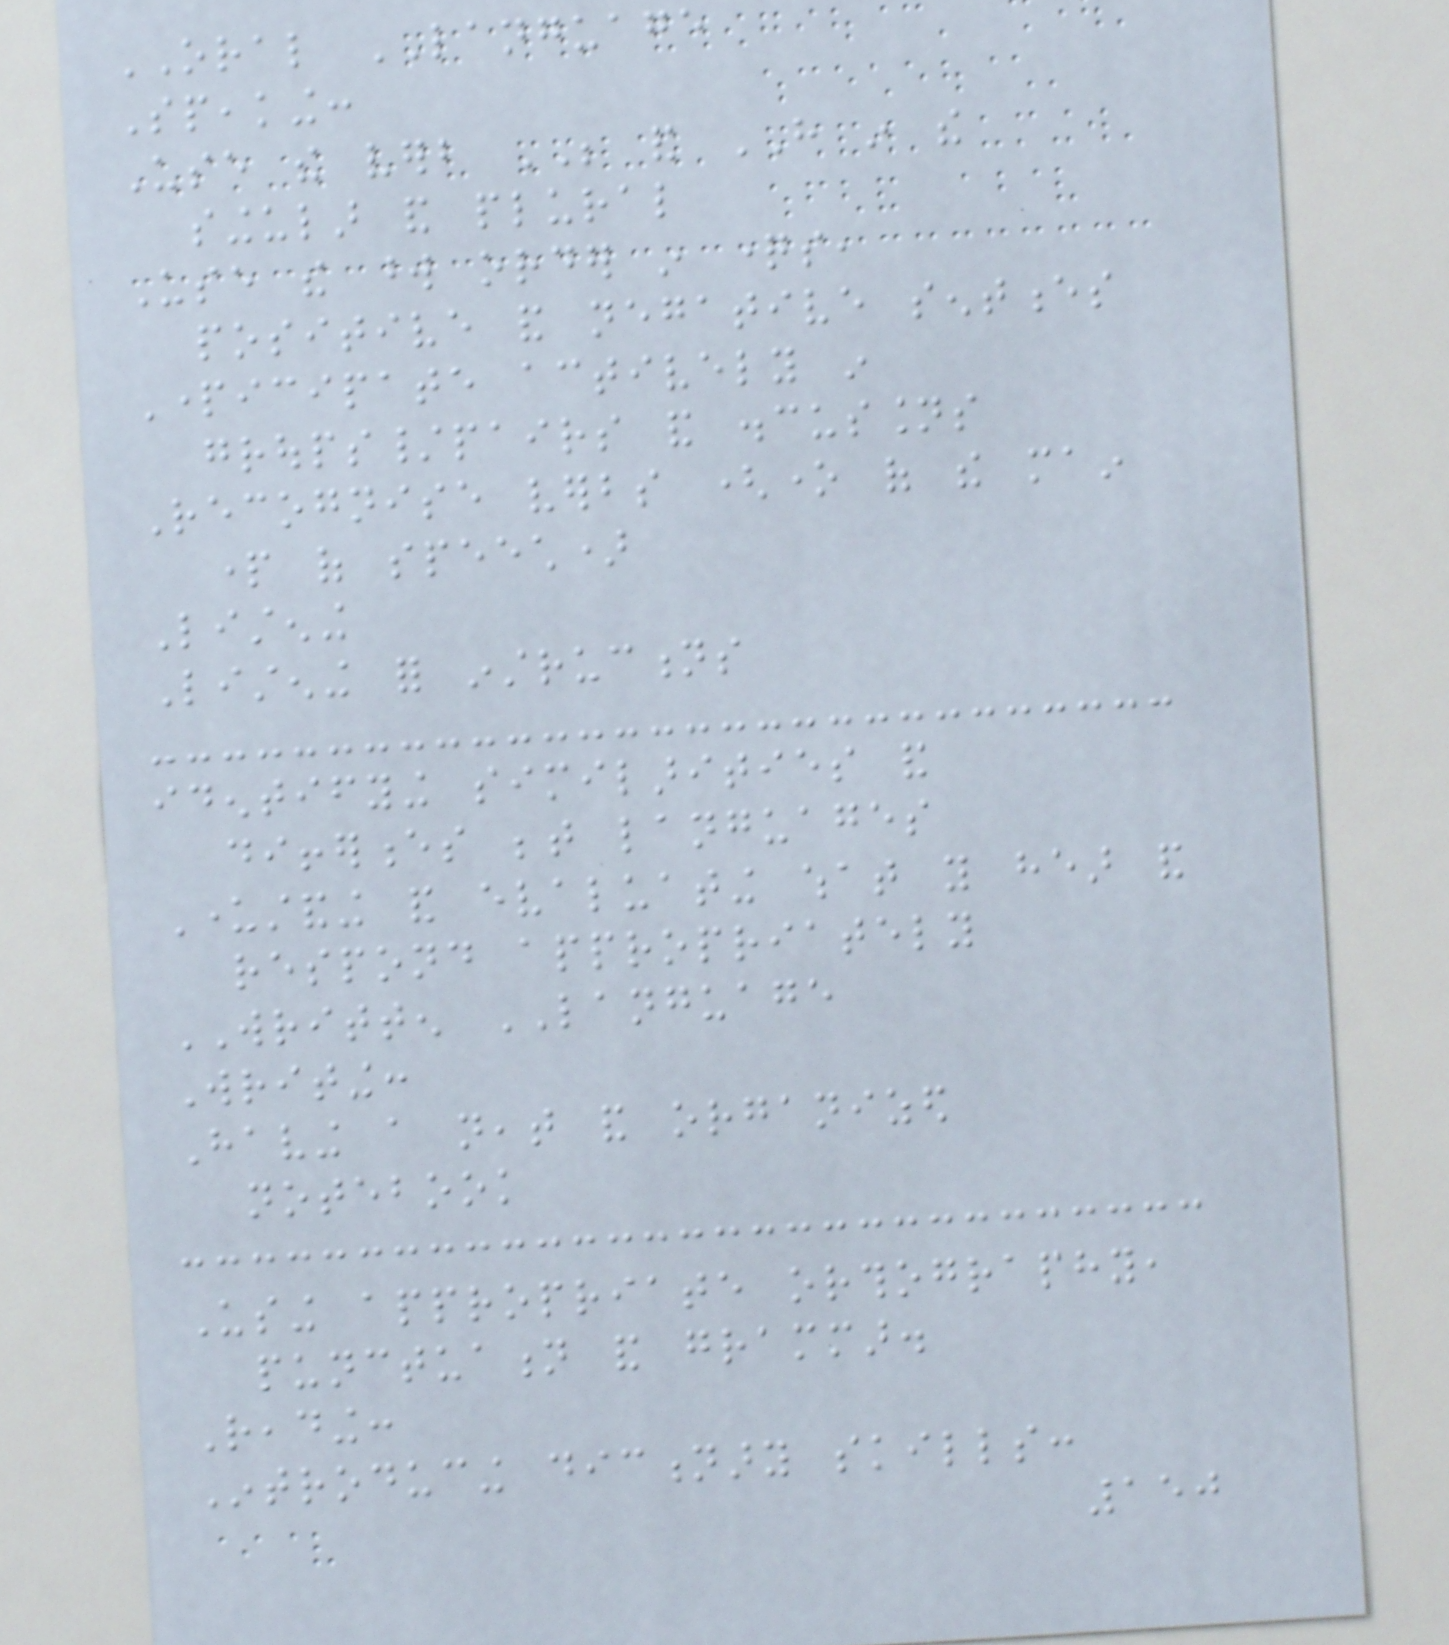ORAL LANGUAGE
Speaking:
Use the verb BE and HAVE in the
singular and plural
Use the word order in questions,
positive and negative sentences
Participate actively in
groups/pairs and discussions
Recognise verbs (one of the main
part of speech)
Listening
Listening for instructions
identifying similarities and
differences between languages
Understanding and evaluating what you hear and
respond appropriately
WRITTEN LANGUAGE
Writing:
Having a neat and organized
notebook
Using appropriate orthography,
punctuation and grammar.
Reading:
Introducing dictionary skills:
150
